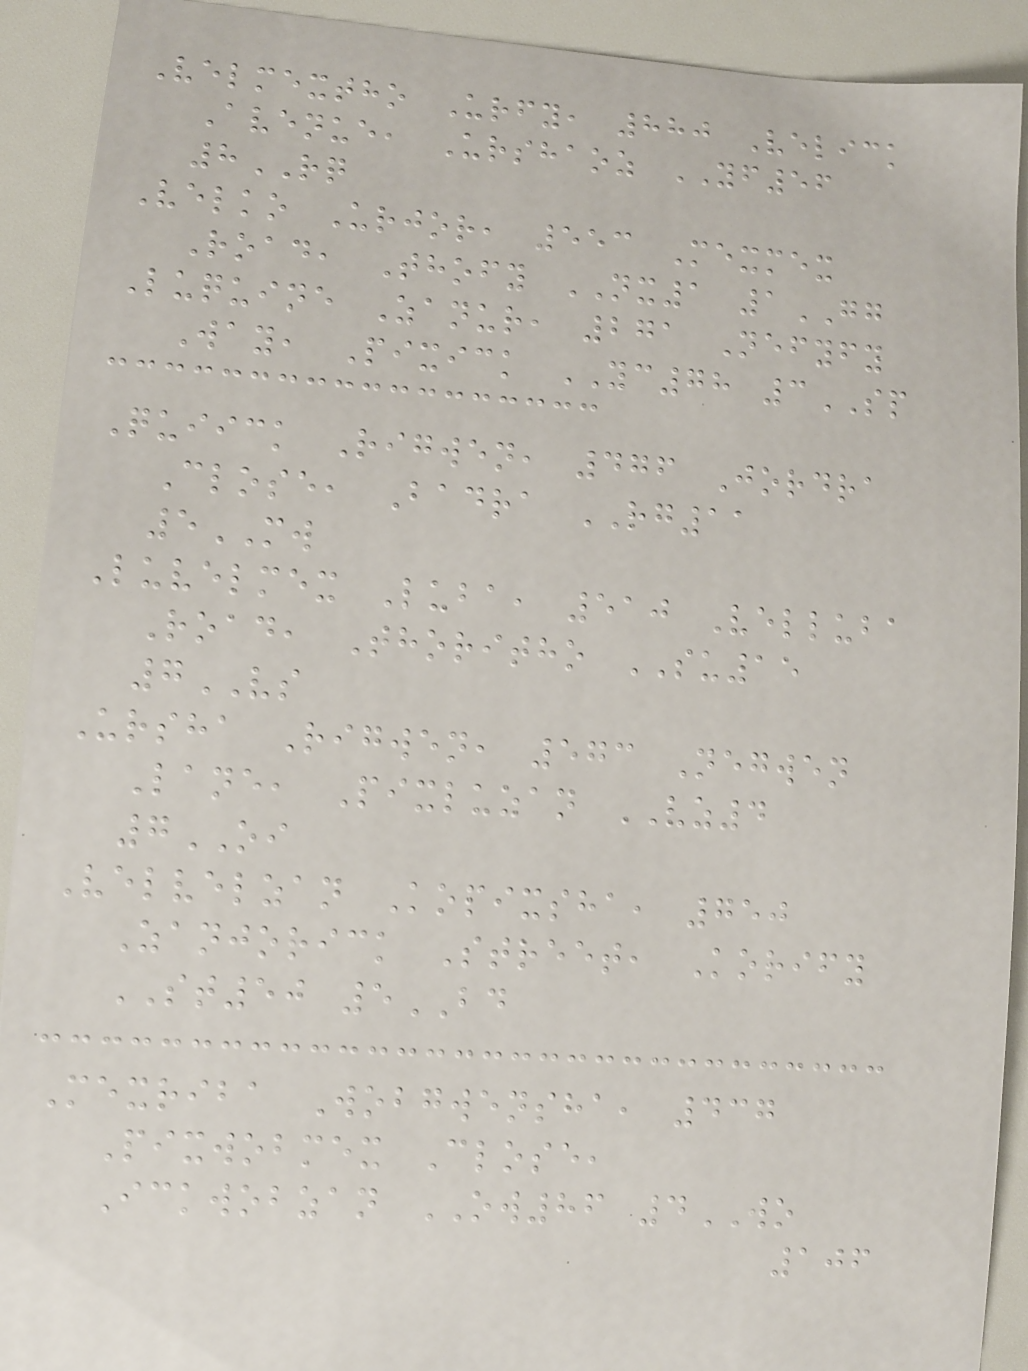Velmextho Urfy, 880 Velick
Avenue, Urshaoz YF56
8RQ
Velko Urjor, 553 Mexmex
Road, Thofy NX1 1GG
Luquine Zanur, 271 Nefyfy
Way, Pixick YC78 3SP
Quiick Rigwen, 476 Jordra
Close, Badra RG11
5MW
Luvelmex Luba, 510 Velluba
Road, Thoritho SU15
7VS
Ursha Rigwen, 573 Negwen
Lane, Pixluzan VZ4
7OI
Velvelzan Kopixsha, 750
Zanjorick Street, Korify
ST50 5BD
Mexriba Wobgwensha, 437
Pixwobmex Close,
Ickwobzan OW86 4WO
106
